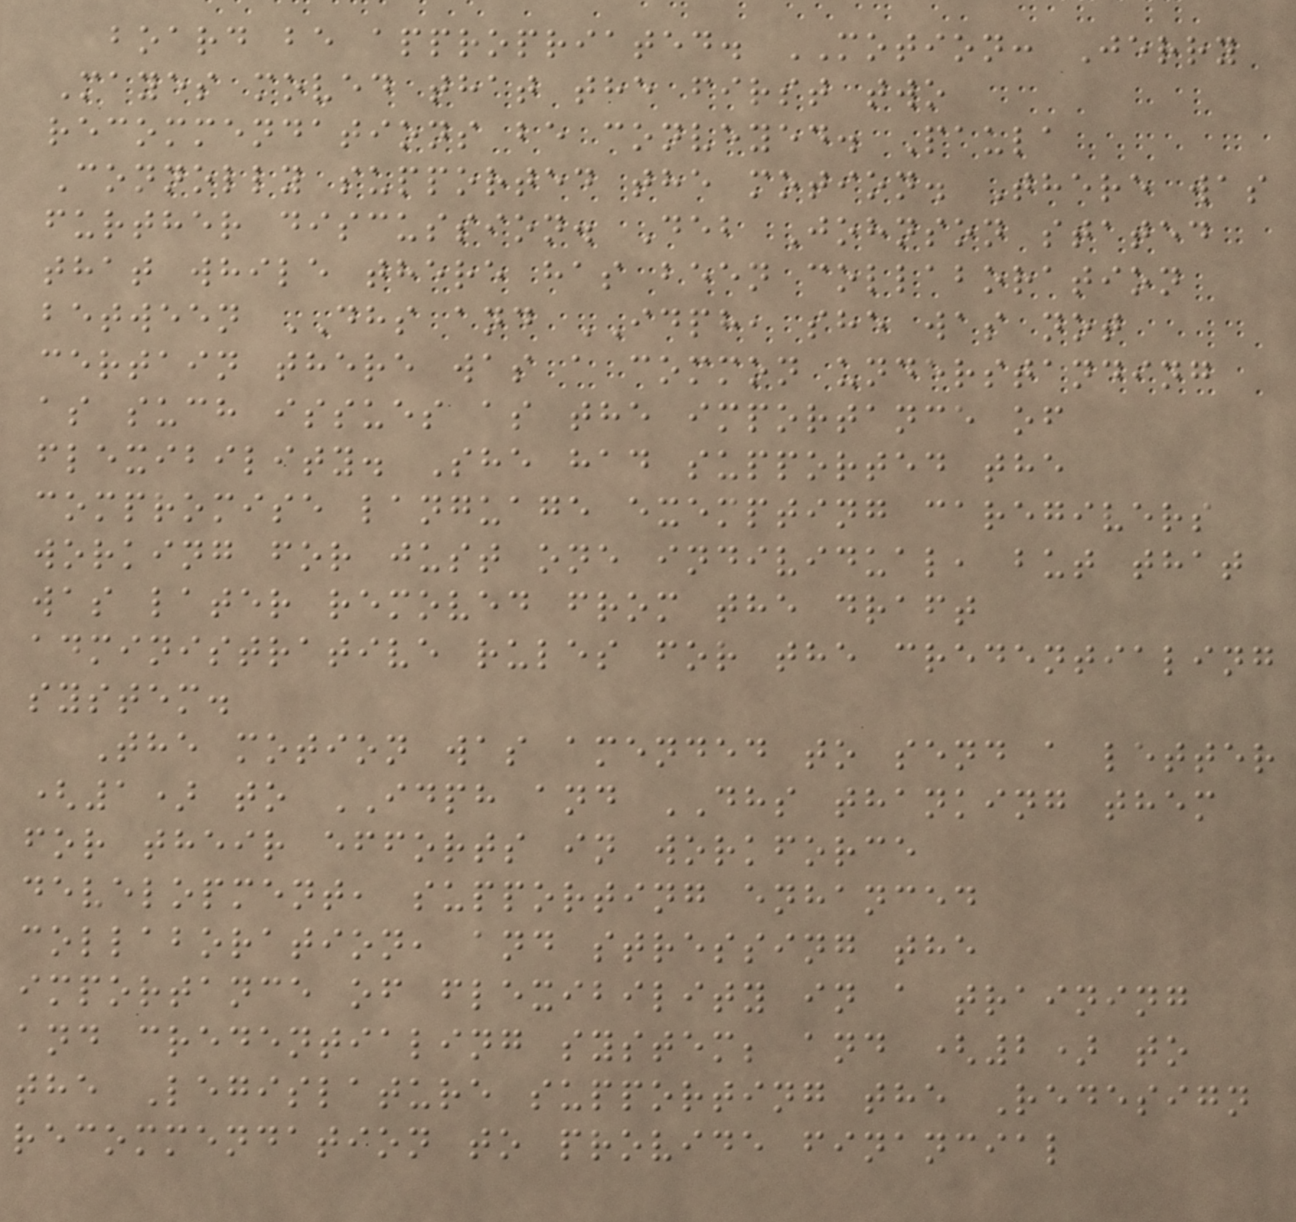board be appropriated. MOTION: Jerry
Mayes moved that the first two
recommendations be conveyed. Paula
Connolly supported the motion. There was
further discussion. Deb Johnson stated
that while there has been collaboration
between DHS and IDPH, she was not
certain there was a common understanding
as such issues as the importance of
flexibility. She had supported the
compromise language exempting caregivers
working for just one individual, but that
was later removed from the draft
administrative rules for the credentialing
system.
The motion was amended to send a letter
(1) to IDPH and DHS thanking them
for their efforts in workforce
development, supporting enhanced
collaboration, and stressing the
importance of flexibility in a training
and credentialing system; and (2) to
the Legislature supporting the Redesign
recommendation to provide financial
